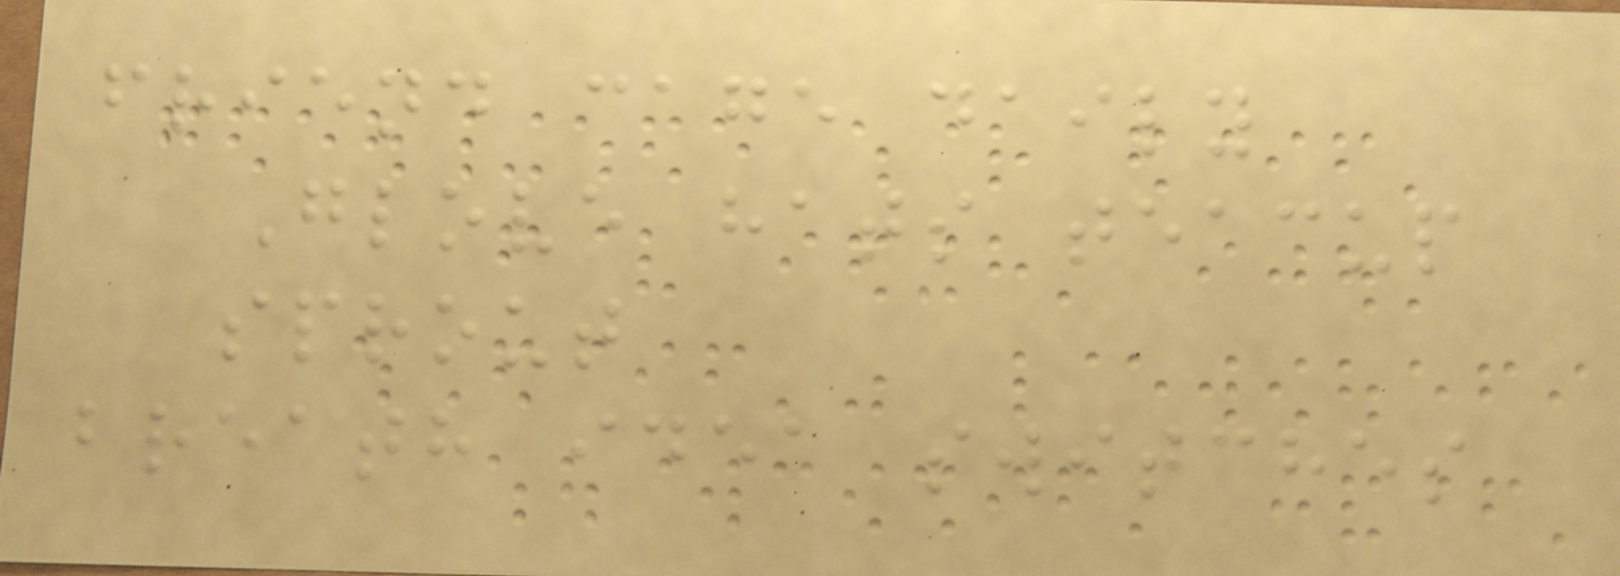friend cage daily
Glove hats teacup
sprout
breath idea switches
